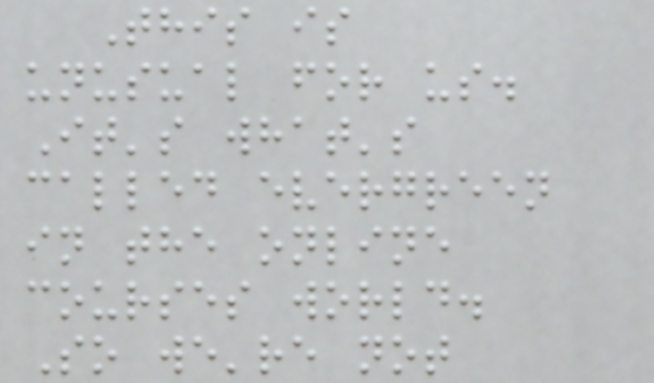This is
unusual for us.
It's what's
called evergreen
in the online
courses world.
So we're not
